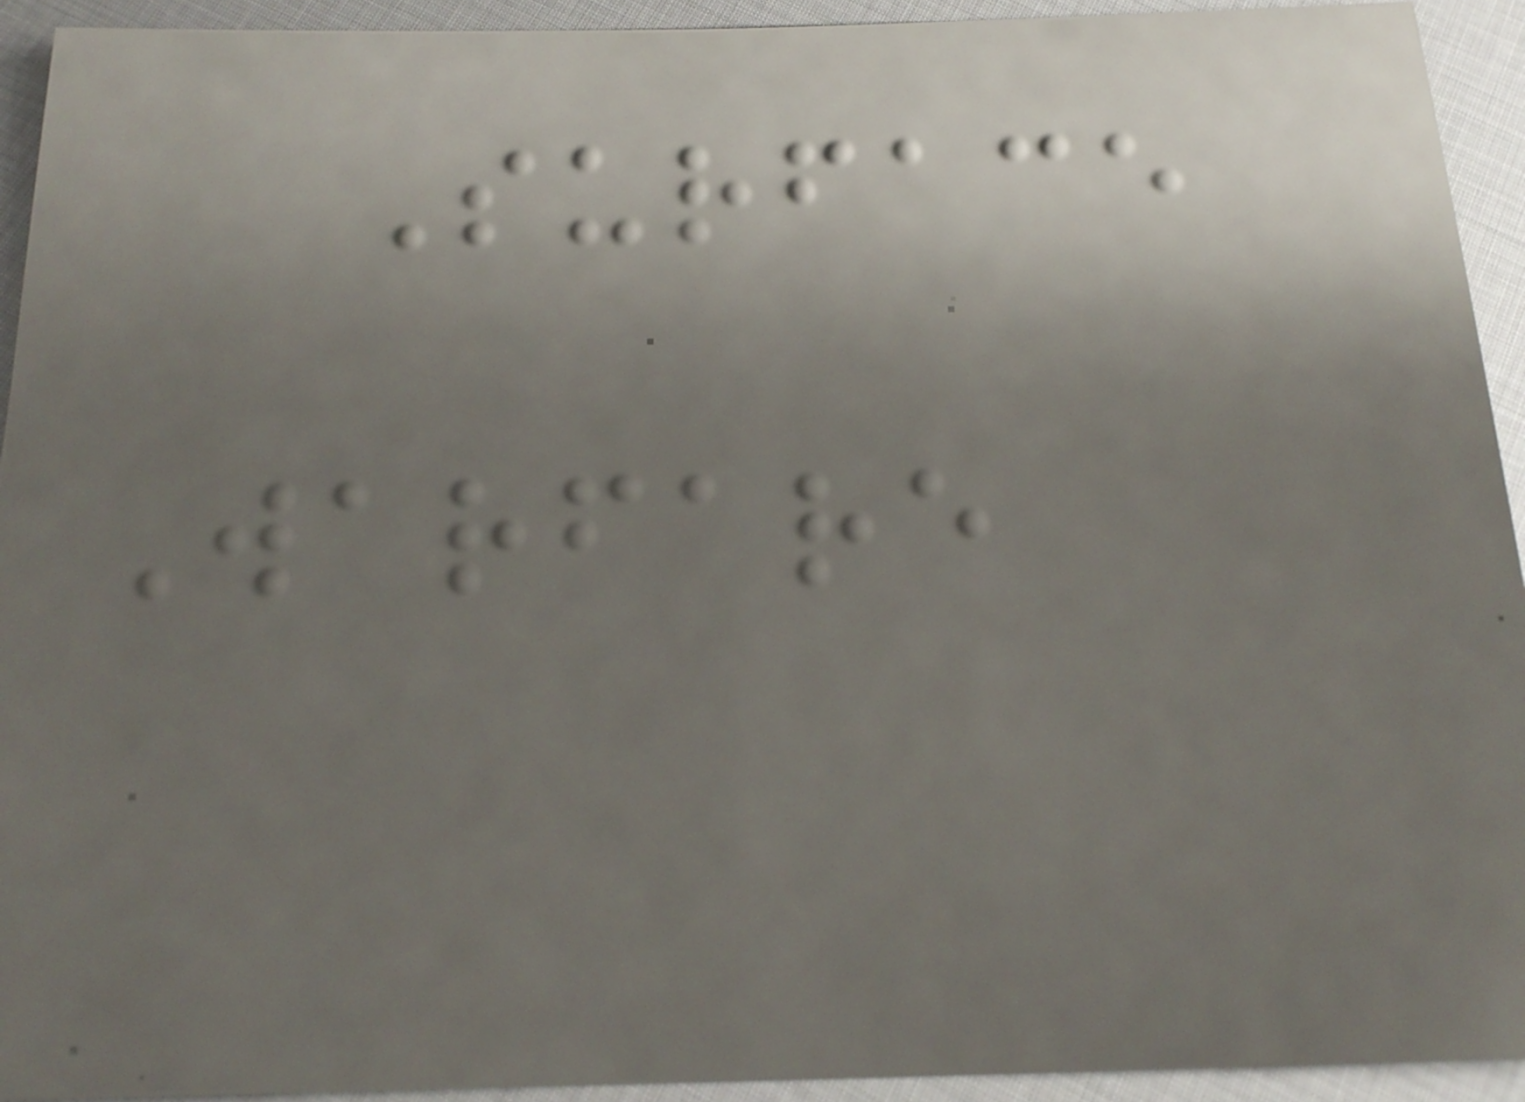Surface
Warfare
